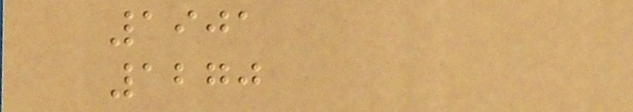1901
1270
